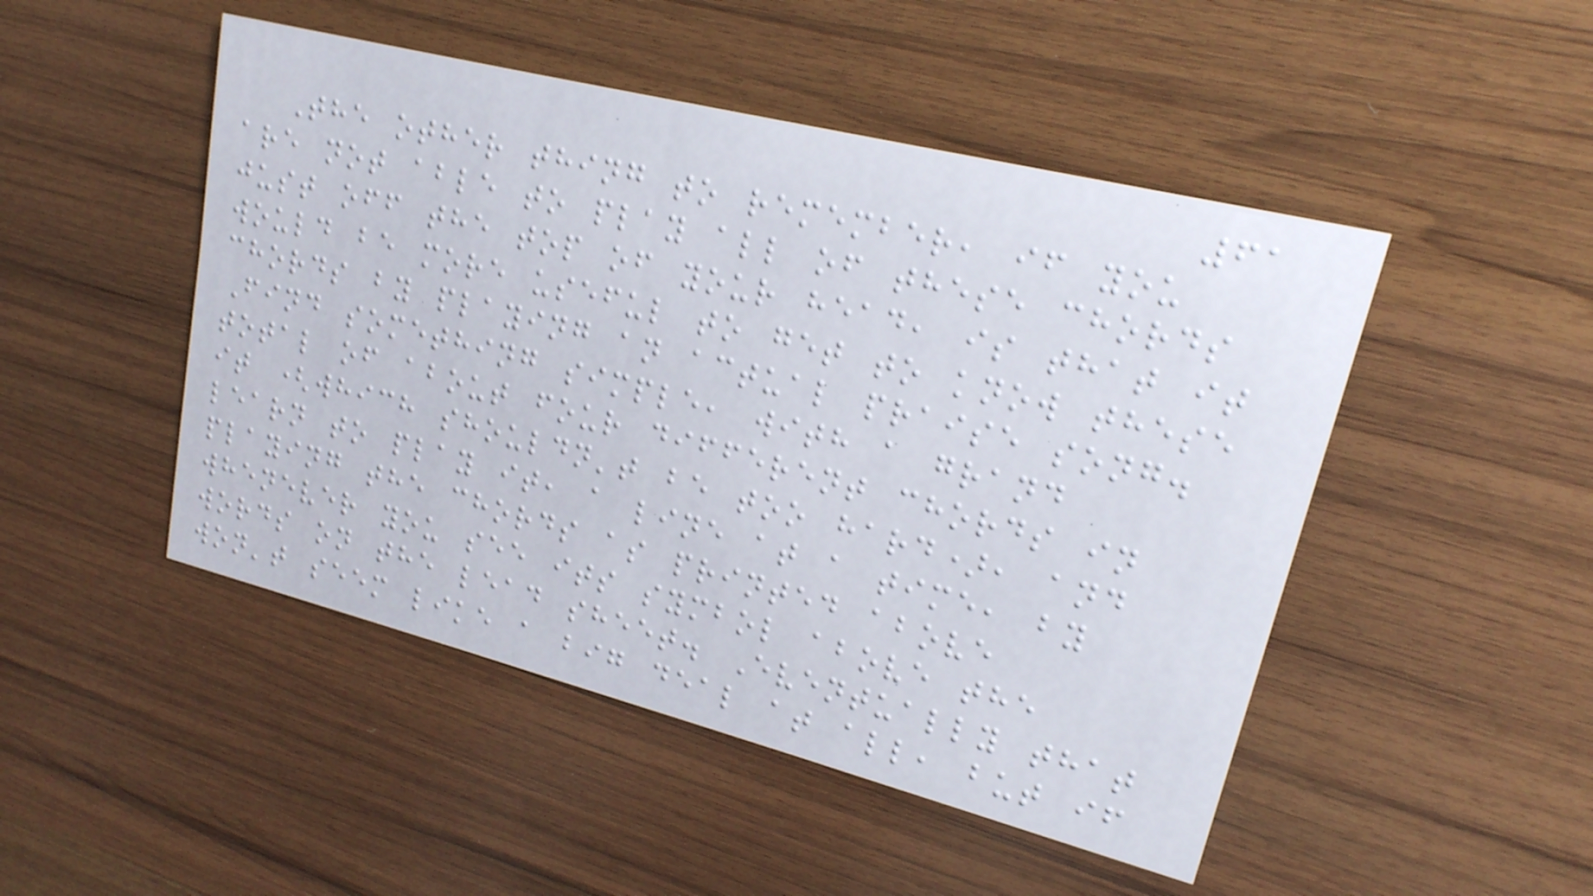61
The other thing to remember, if you
are not able to play all of these chords
just off the top of your head, is that it
would be more useful to get to know these
chords by playing an actual praise song.
Find something simple, with a grand
total of about four different chords in
it (which shouldn't be too hard), and
learn to play it, a line at a time, by
playing the chords as printed above
whenever you see its symbol above the
words on the lead sheet. Eventually that
won't seem like a big deal at all, but if
